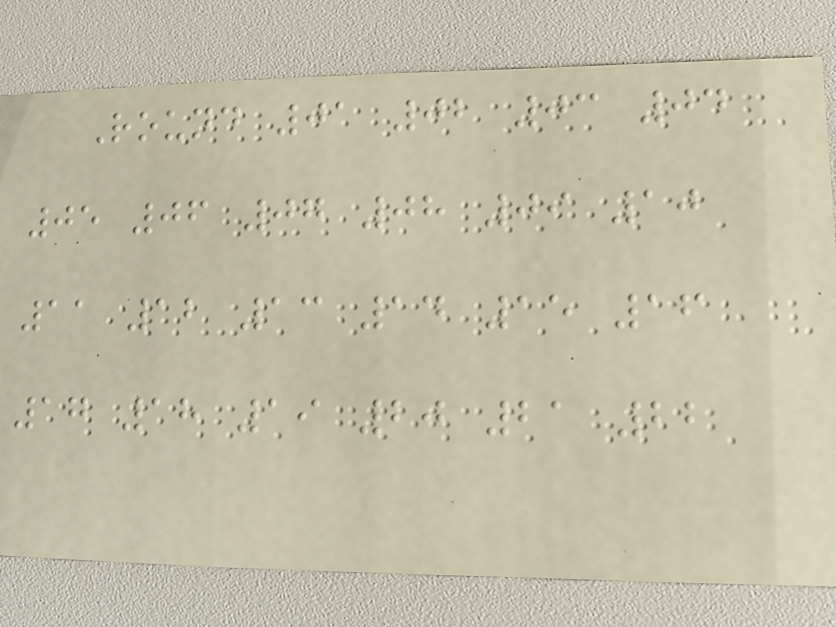Round 01 02 03 04
05 06 07 08 09 10
11 12 13 14 15 16
17 18 19 20 21 22
